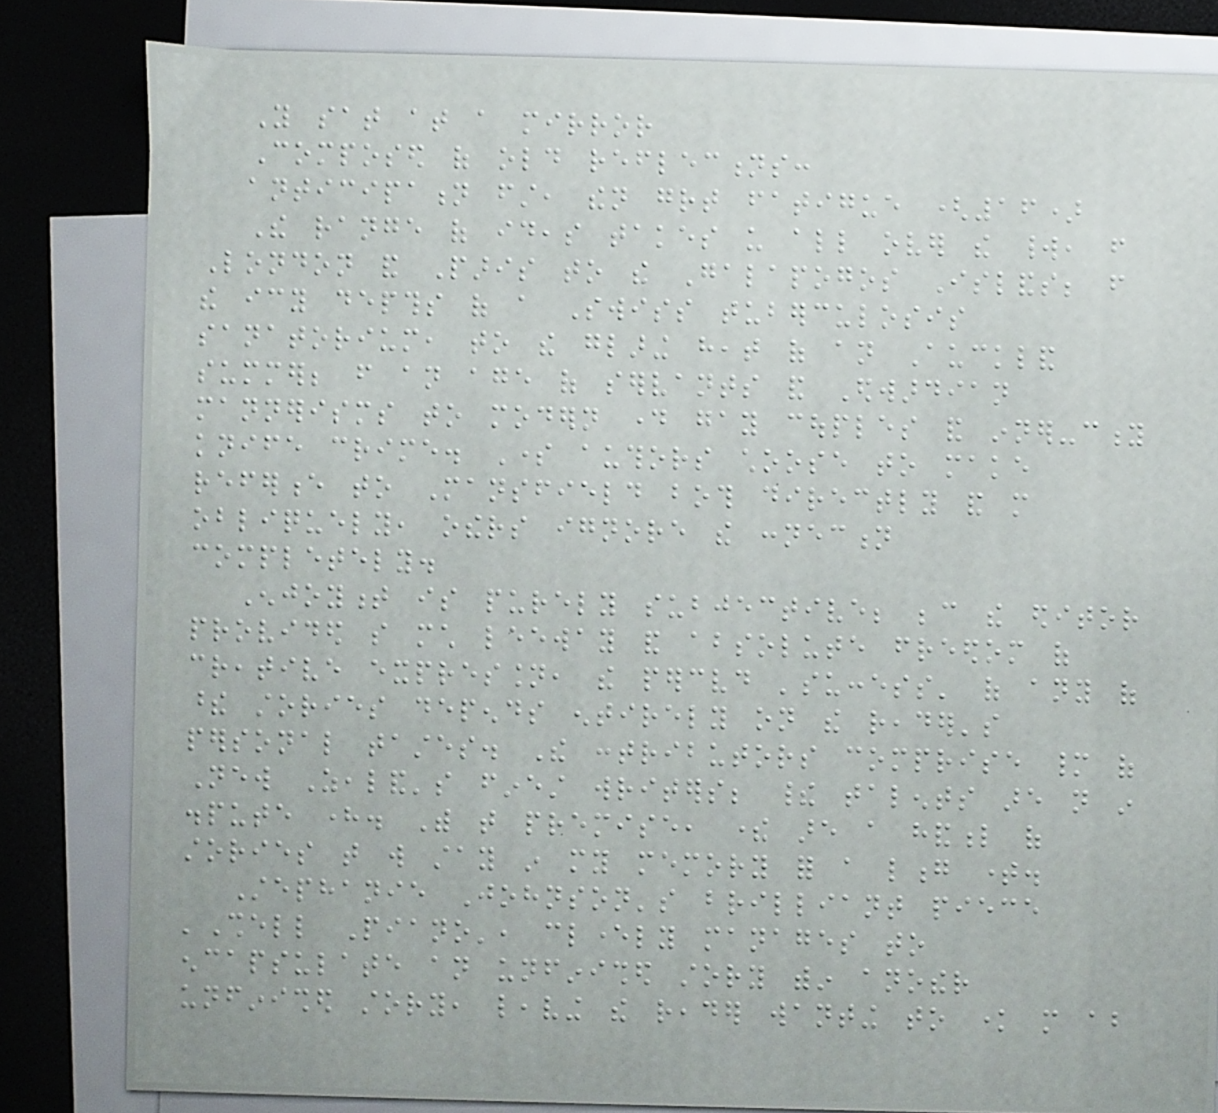You sat at a mirror
Composed of old reflections:
anticipation first, then great fatigue (16)
The range of ideas takes us all over the world, from
London and Paris to the Galapogos Islands; from
the icy depths of a Swiss tuberculosis
sanatorium, to the glaring heat of an Auckland
summer; from an age of servants and Edwardian
mannerisms to modern day gay couples and inner-city
knife crime. Some authors choose to make
reference to Mansfield both directly and more
obliquely, others ignore the connection
completely.
Enjoyment is purely subjective; because the editor
provided so much leeway and absolute freedom of
creative expression, the perceived 'success' of any of
these stories depends entirely on the reader's
personal tastes. The contributors comprise many of
New Zealand's finest writers; their talents are not in
dispute here. With that premise, there are a handful of
stories that will stay in my memory for a long time.
Stephanie Johnson's brilliant piece
'Shell Piano', cleverly manages to
encapsulate an unfinished story within another
unfinished story, leaving the reader wanting to know more about
